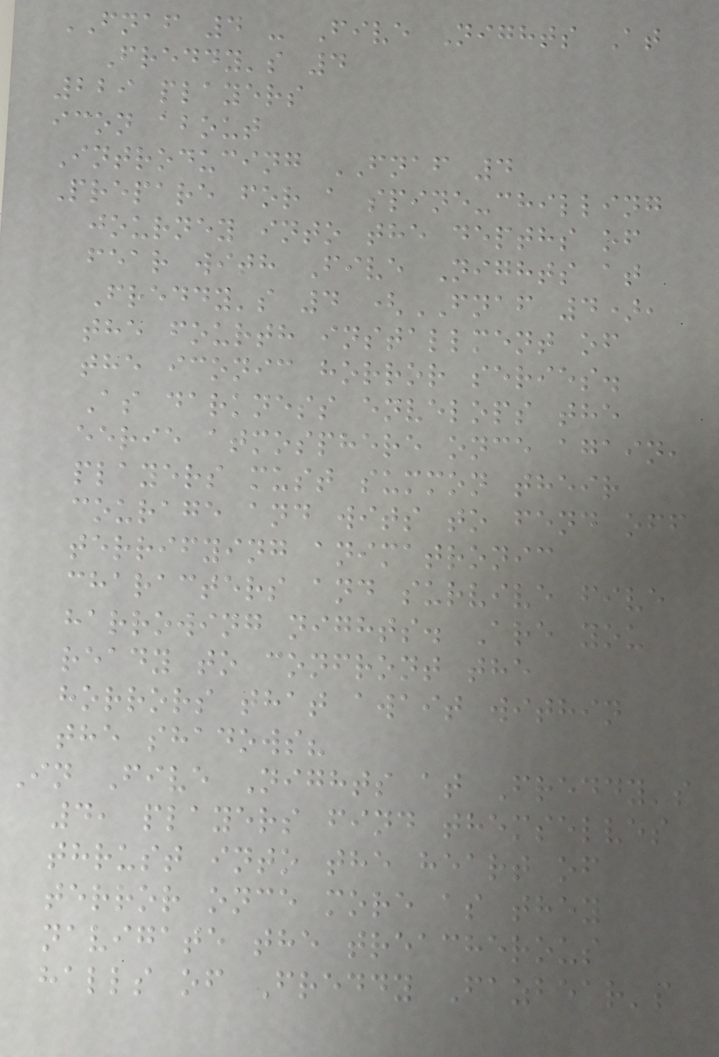FNAF 4 - Five Nights At
Freddy's 4
229 players
icon about
Introducing FNAF 4
Prepare for a spine-chilling
journey into the depths of
fear with Five Nights at
Freddy's 4 (FNAF 4),
the fourth installment of
the iconic horror series.
As darkness envelops the
eerie atmosphere once again,
players must summon their
courage and wits to fend off
terrifying animatronic
characters and survive five
harrowing nights. Are you
ready to confront the
horrors that await within
the shadows?
In Five Nights at Freddy's
4, players find themselves
thrust into the heart of
terror once more as they
navigate the treacherous
halls of Freddy Fazbear's
